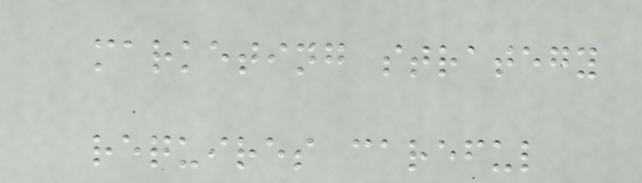marketing strategy
requires careful
